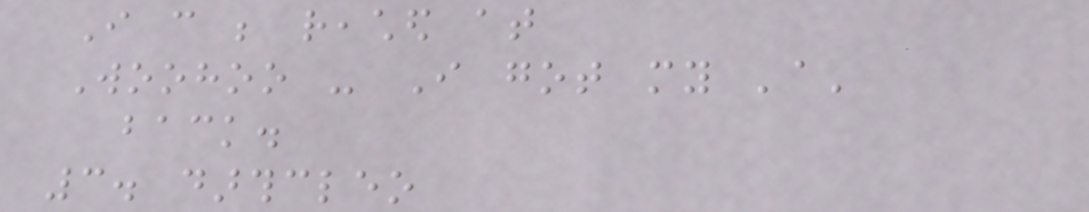I can be reached at
Woohoo - I got my 'a'
back.
3. darthcleo
